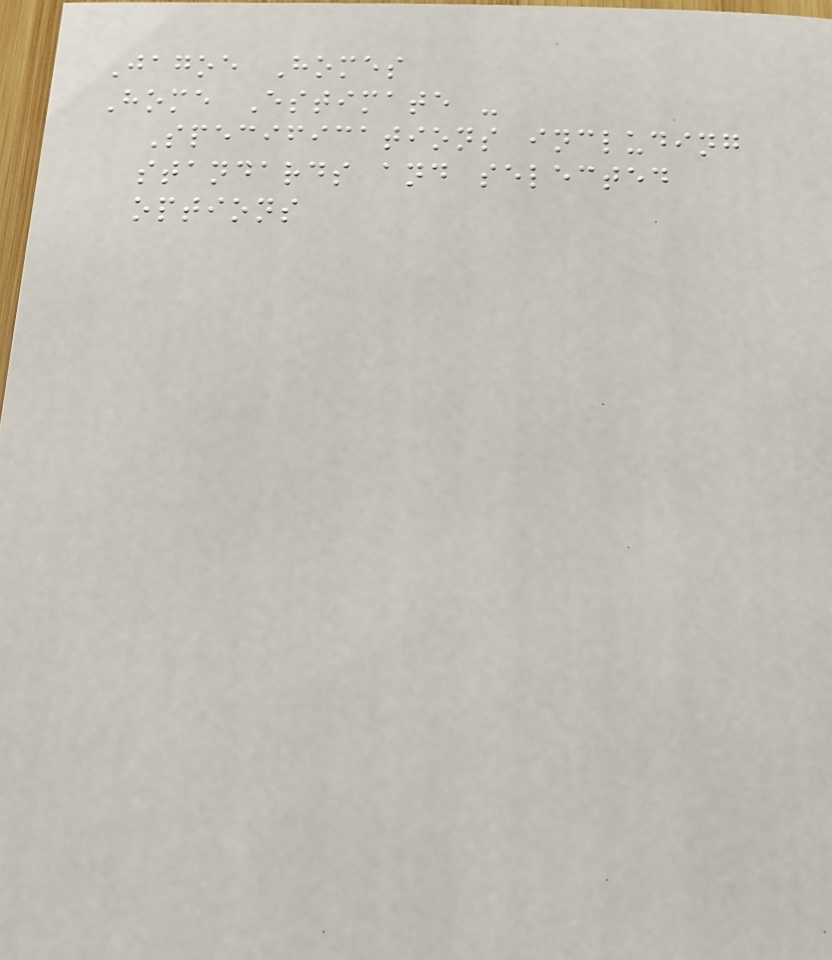Jagoe Homes
Home Estimate -
Specifications including
standards and selected
options
